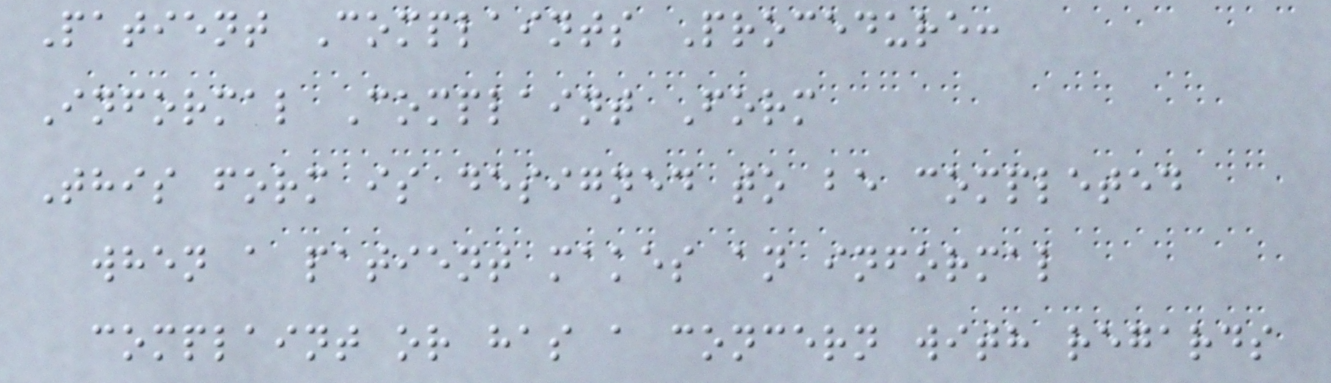Patient Complaints Procedure:
Informal Complaint Form
This form is designed to be completed
when a patient makes an informal
complaint or has a concern with regards
